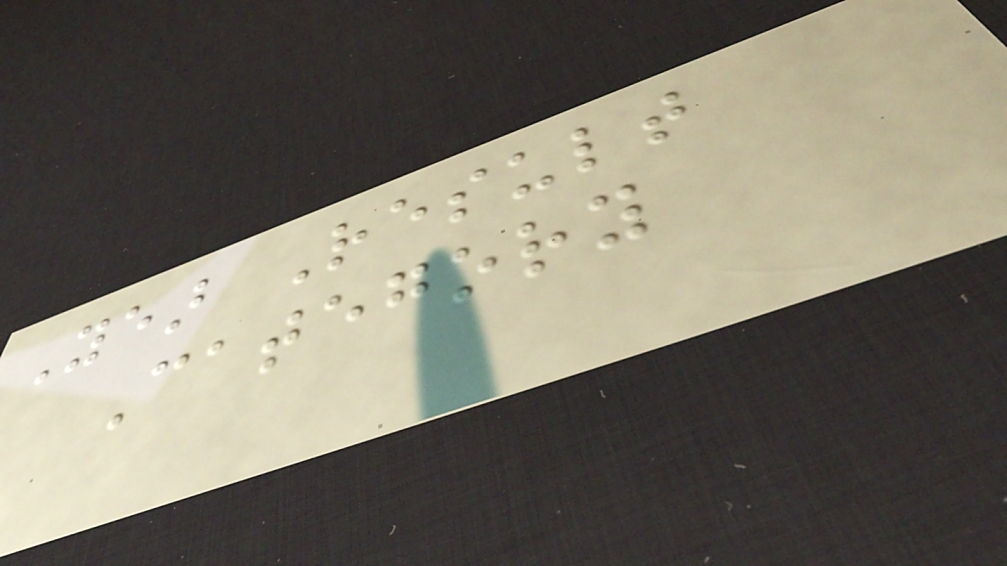Year Result
Category
